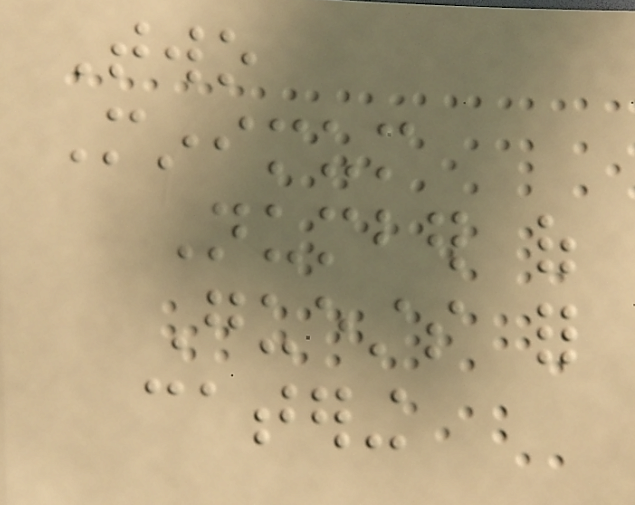Two
Minimum
Number of
Guests for
catering
